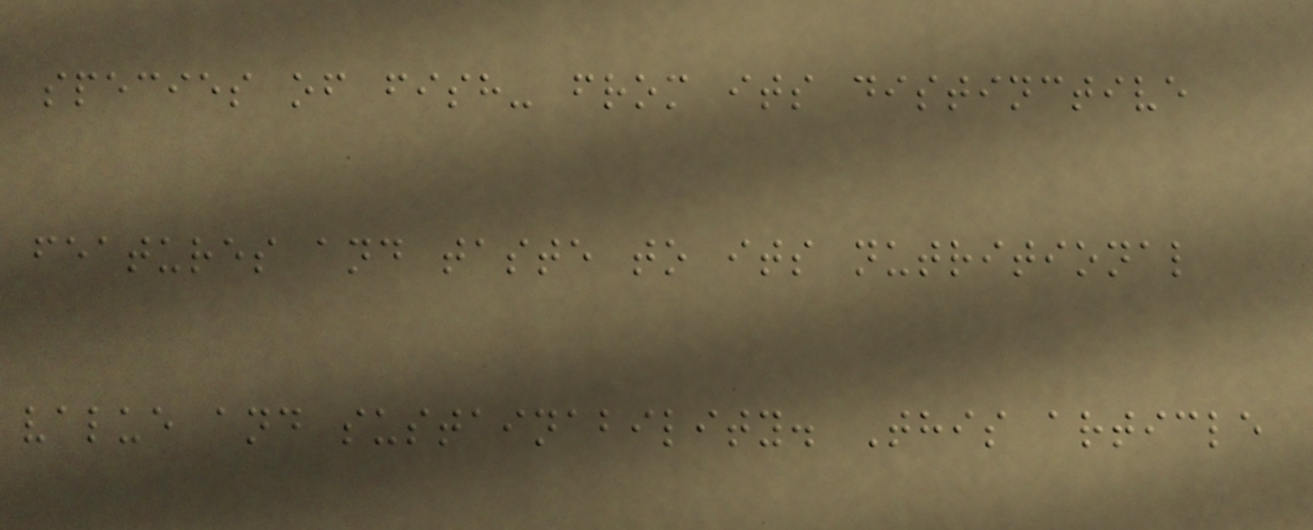species of fish- from its distinctive
features and taste to its nutritional
value and sustainability. This article
